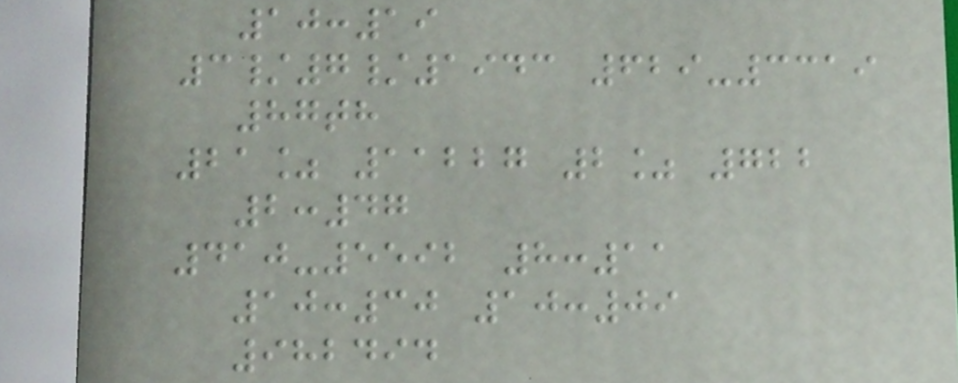10:19
3/7/1943 629-3319
87th
21% 11227 2% 722
2:47
410-5592 8:11
10:30 10:09
982494
